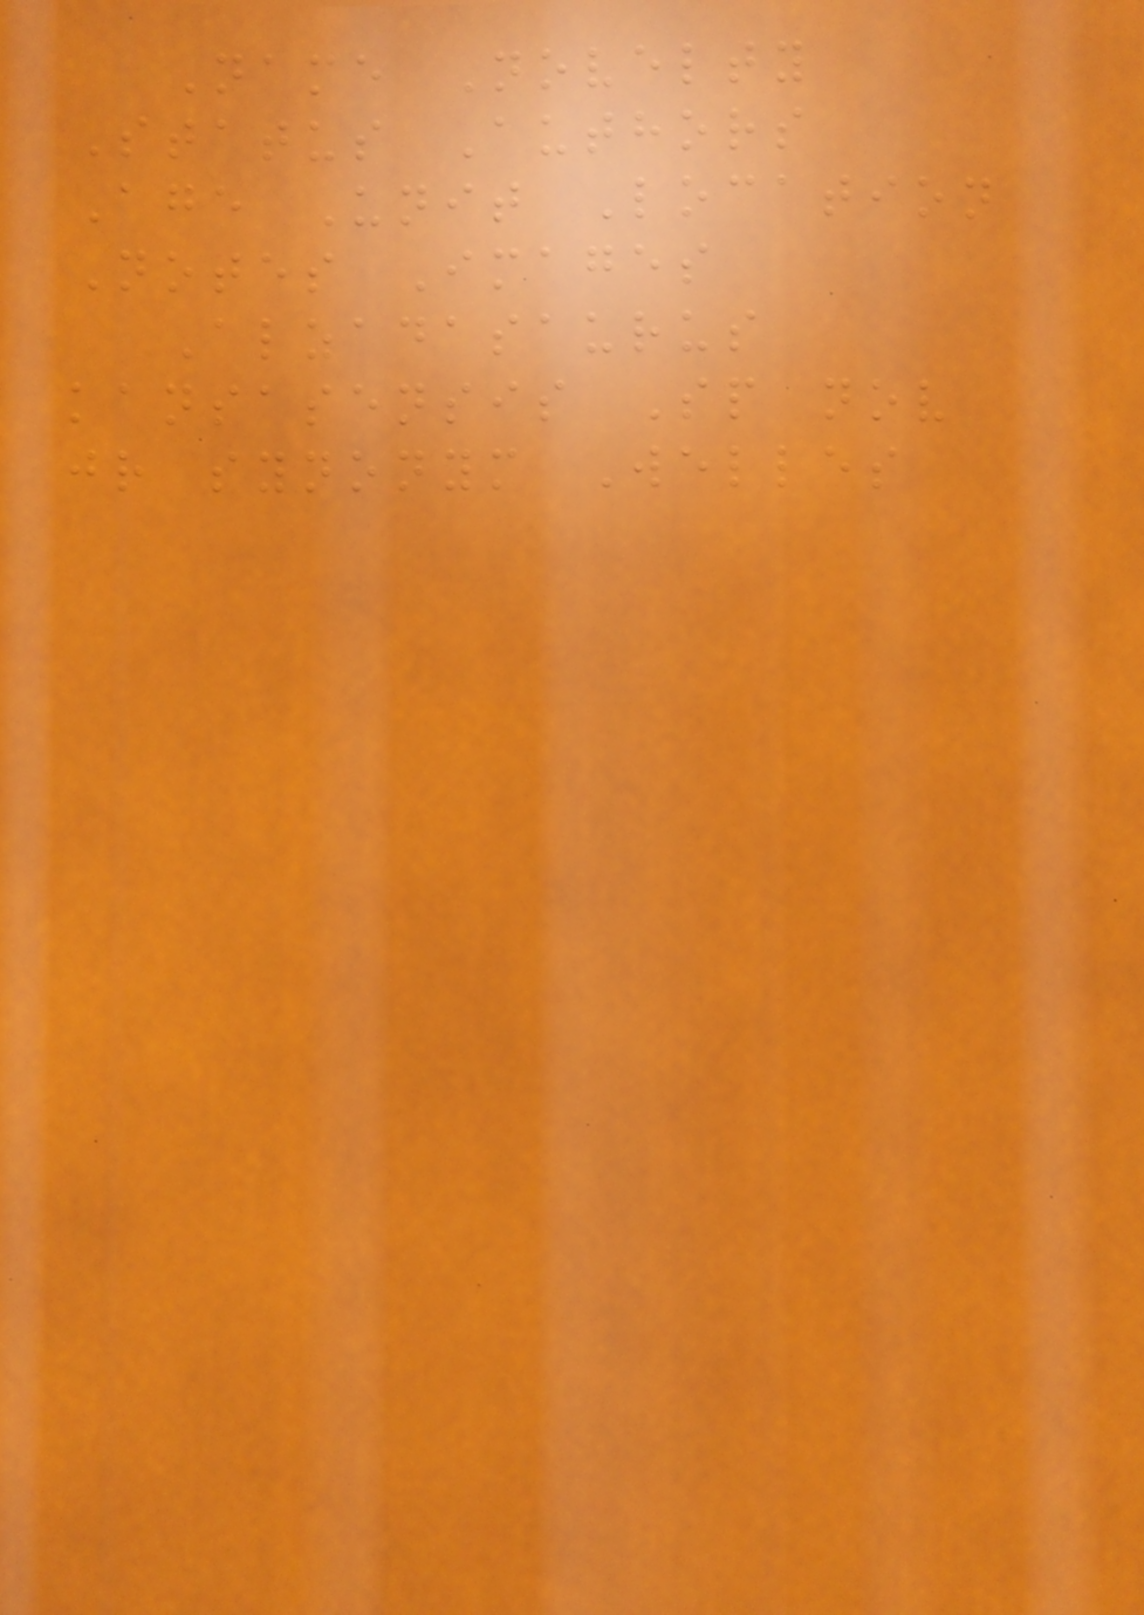Name Novelty
Status Authors
Age Unit Location
Notes Images
Alzadasaurus
kansasensis Sp nov
jr synonym Welles
